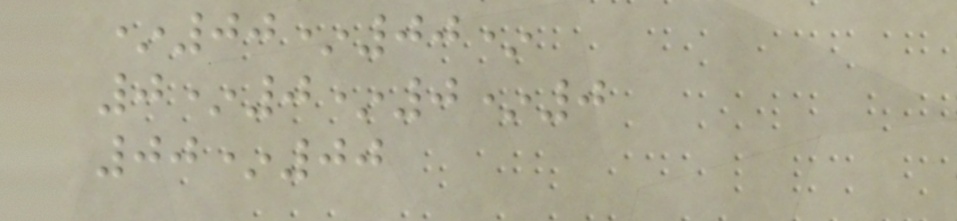*00*00*
0*0*0*0
00*00
